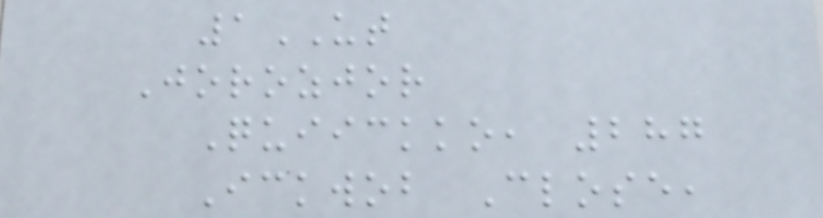1UT
Jorozjor
Quiickko, 287
Ickwob Close,
